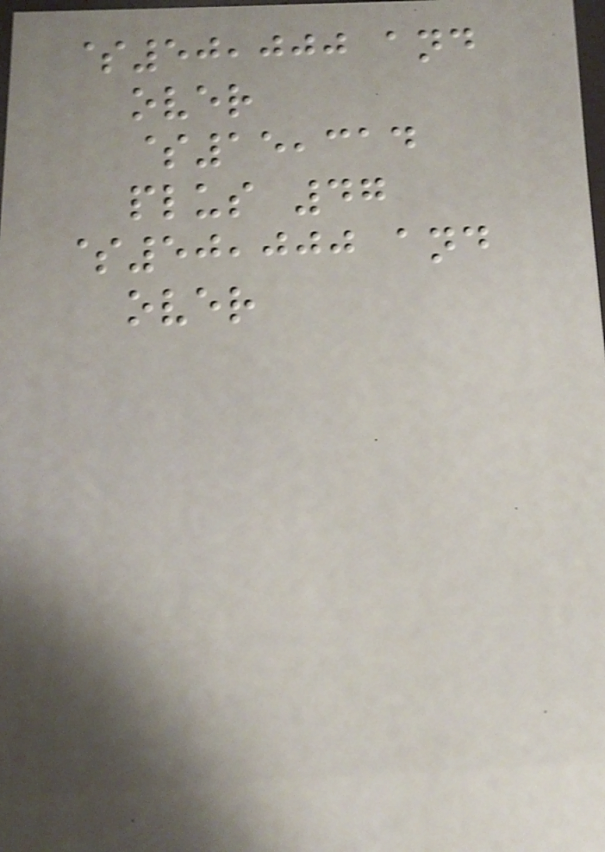$50,000 and
over
$15,314
plus 47
$50,000 and
over
